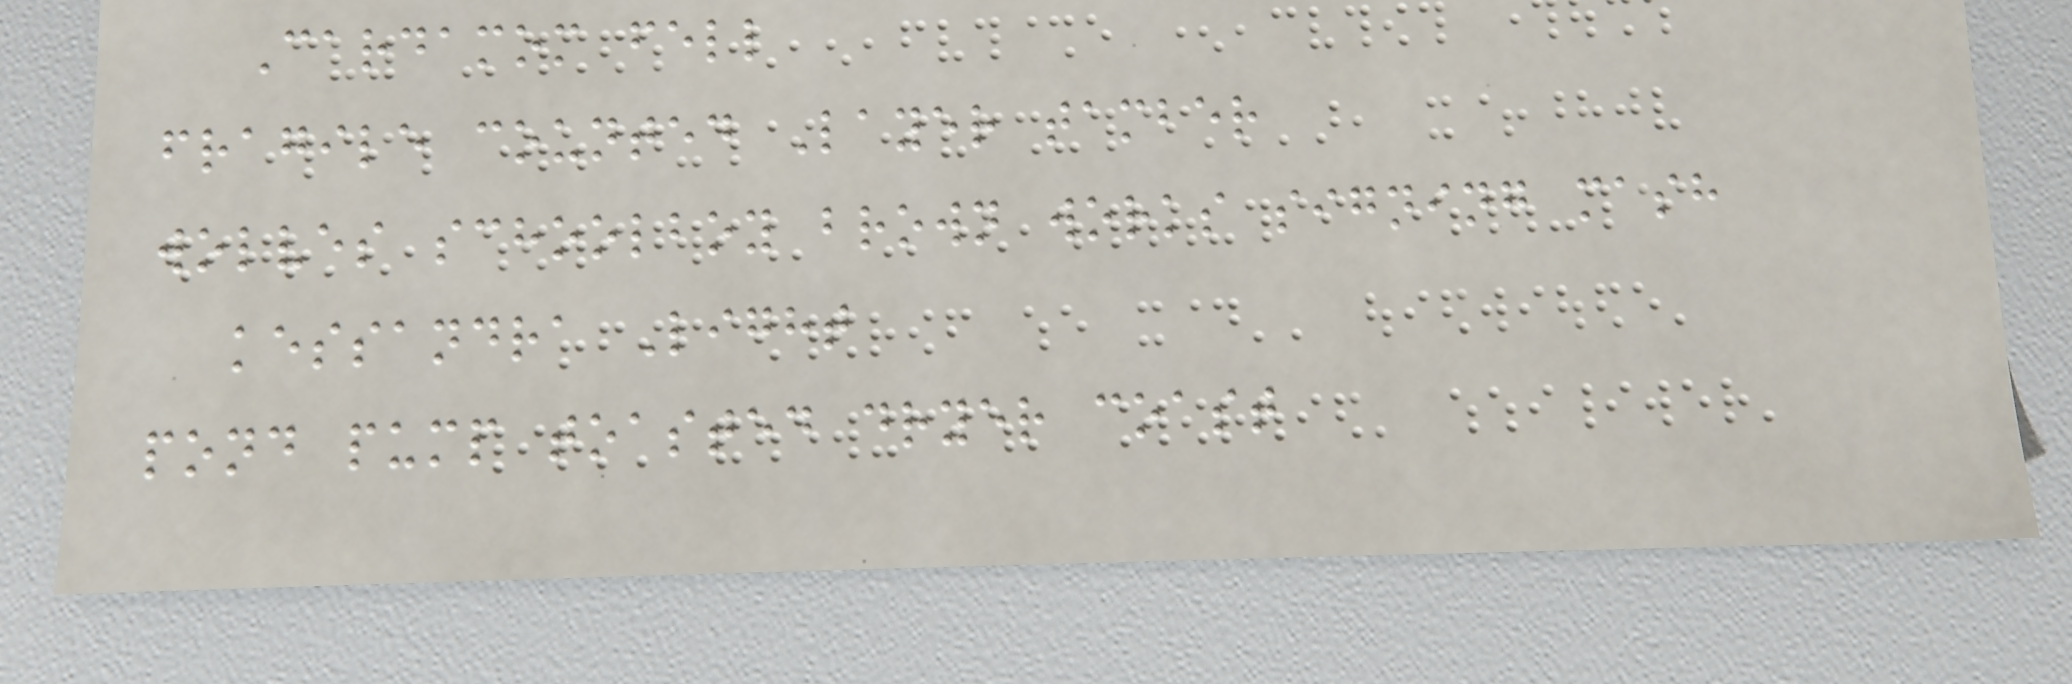Cardamom fell
fragile counted Layer tamber
wolves schoolboy brown works signing mash
kessandra Light
pond pump toasted dryer coast
